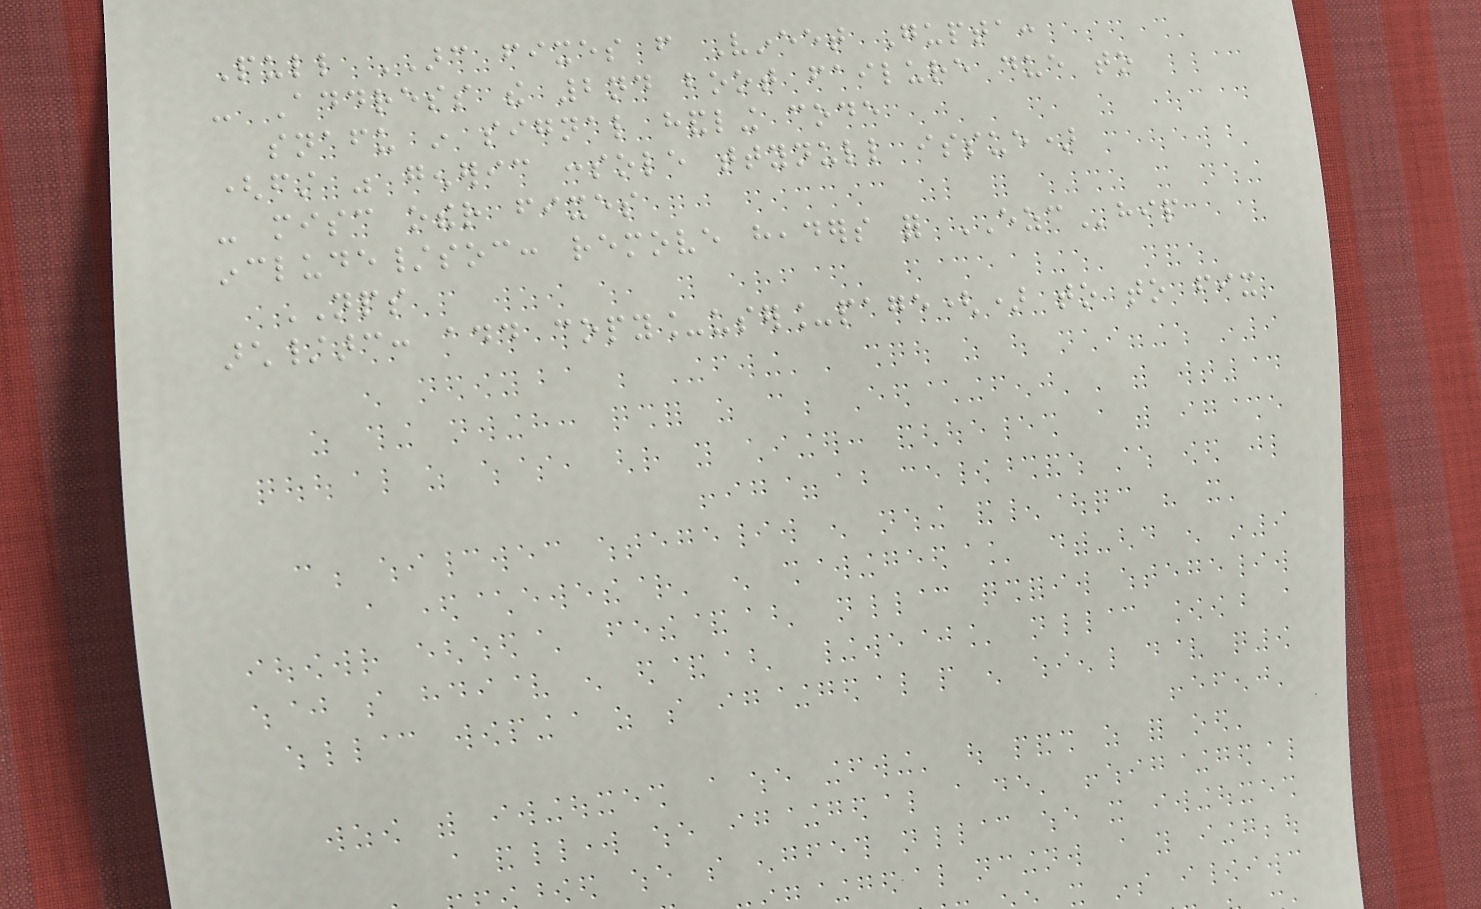Pull ARC fixes from Vineet Gupta:
- Address the 2nd boot failure due to
snafu in signal handling code
(first was generic console ttynull issue)
- misc other fixes
include/soc: remove headers for EZChip
NPS
arch/arc: add copy_user_page() to to fix
